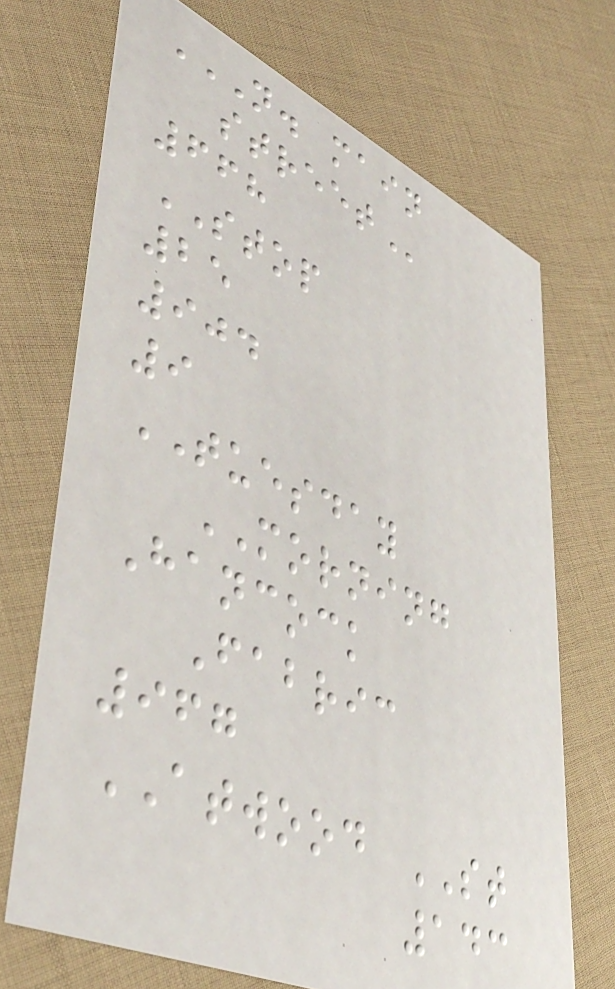N. MAIN
STREET
668
STOP
25
904
9
TUESDAY
MORNING
Hancock
Fabric
967
ATWOOD ST
143
